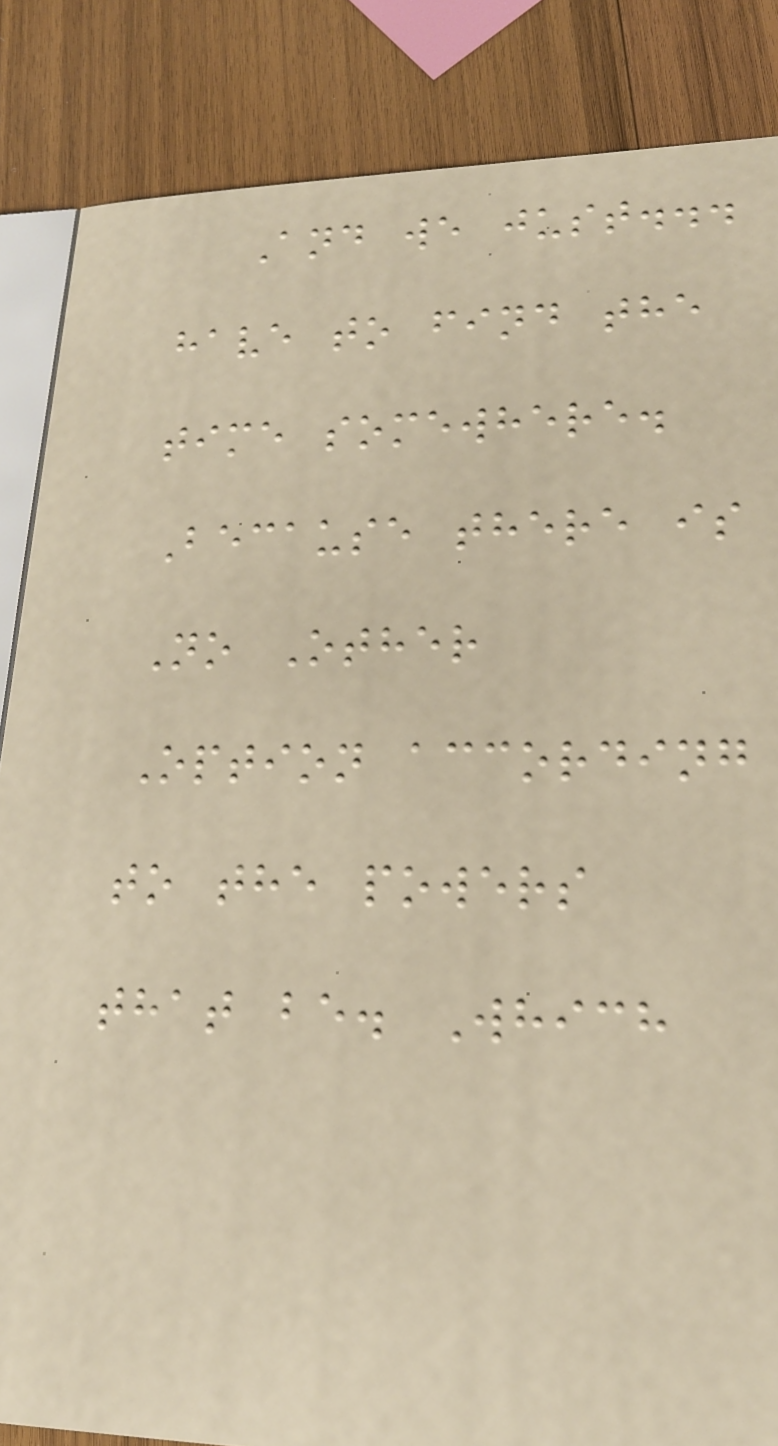And we just...
have to find the
time somewhere.
Because there is
No Other
Option according
to the powers
that be. Which
